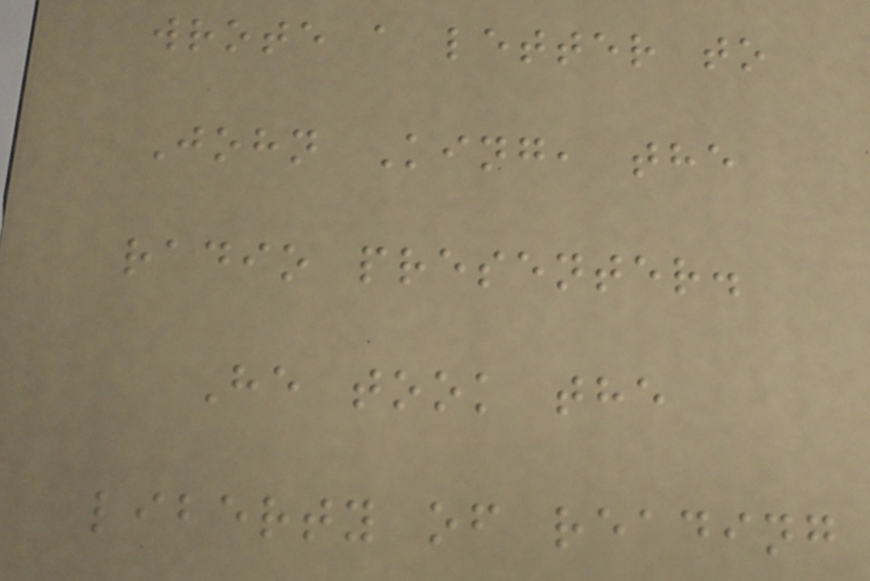wrote a letter to
John King, the
radio presenter.
He took the
liberty of reading
